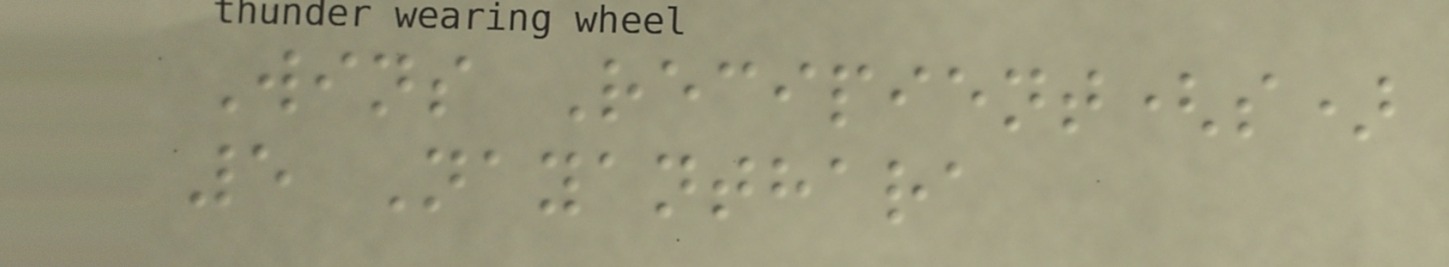Wins Recipient(s)
5 Nayanthara
